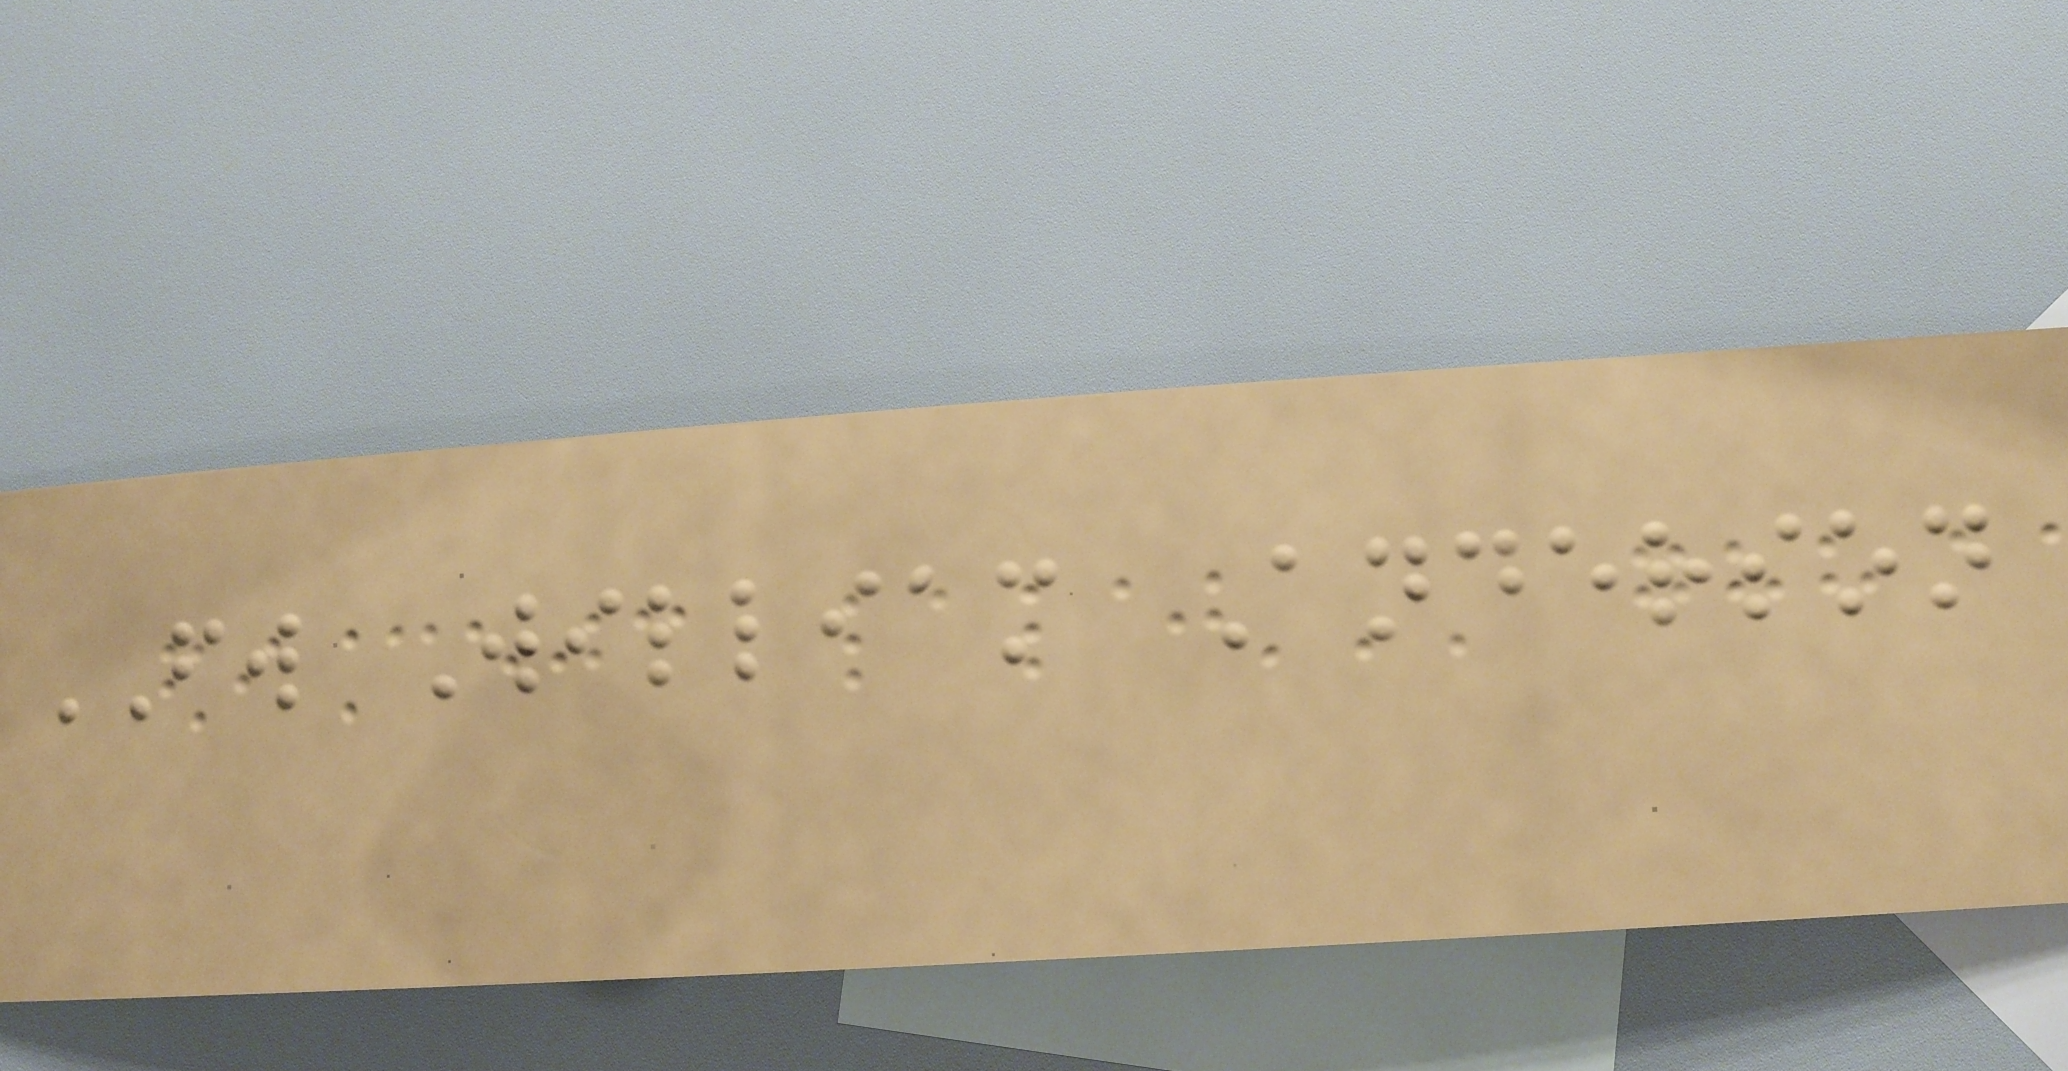FW William Anderson
